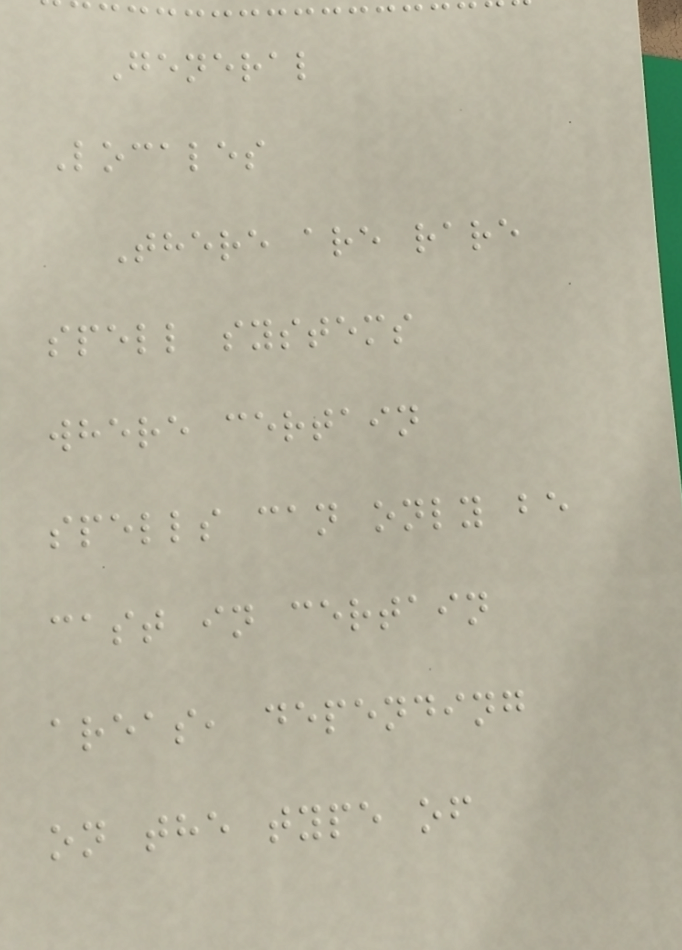General
Locales
There are rare
spell systems
where certain
spells can only be
cast in certain
areas, depending
on the type of
